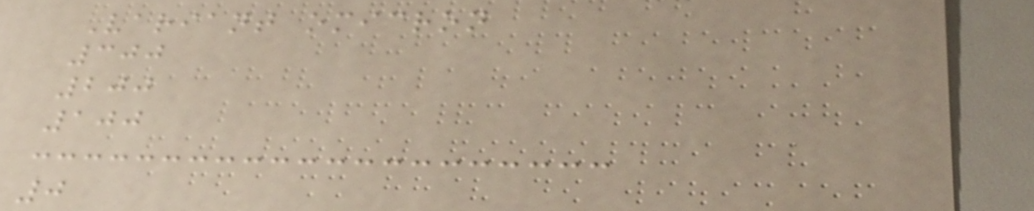Variant omicron
300
200
100
0
